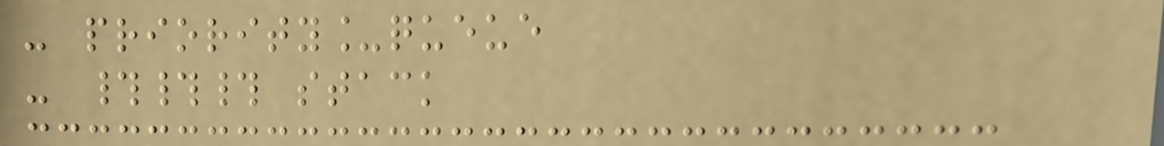- priority_queue
- ### stack
